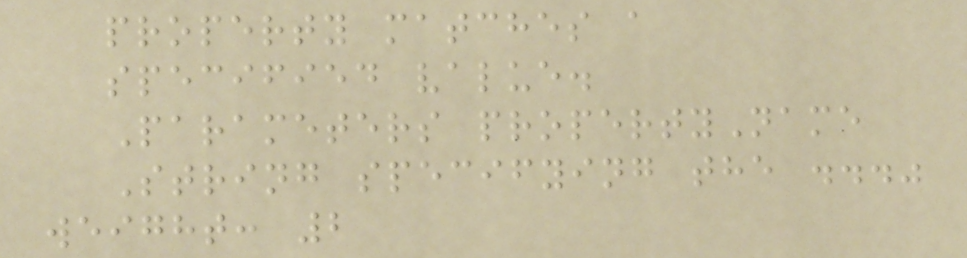property matches a
specified value.
Parameters propertyName
String specifying the ..."
weight: 2
